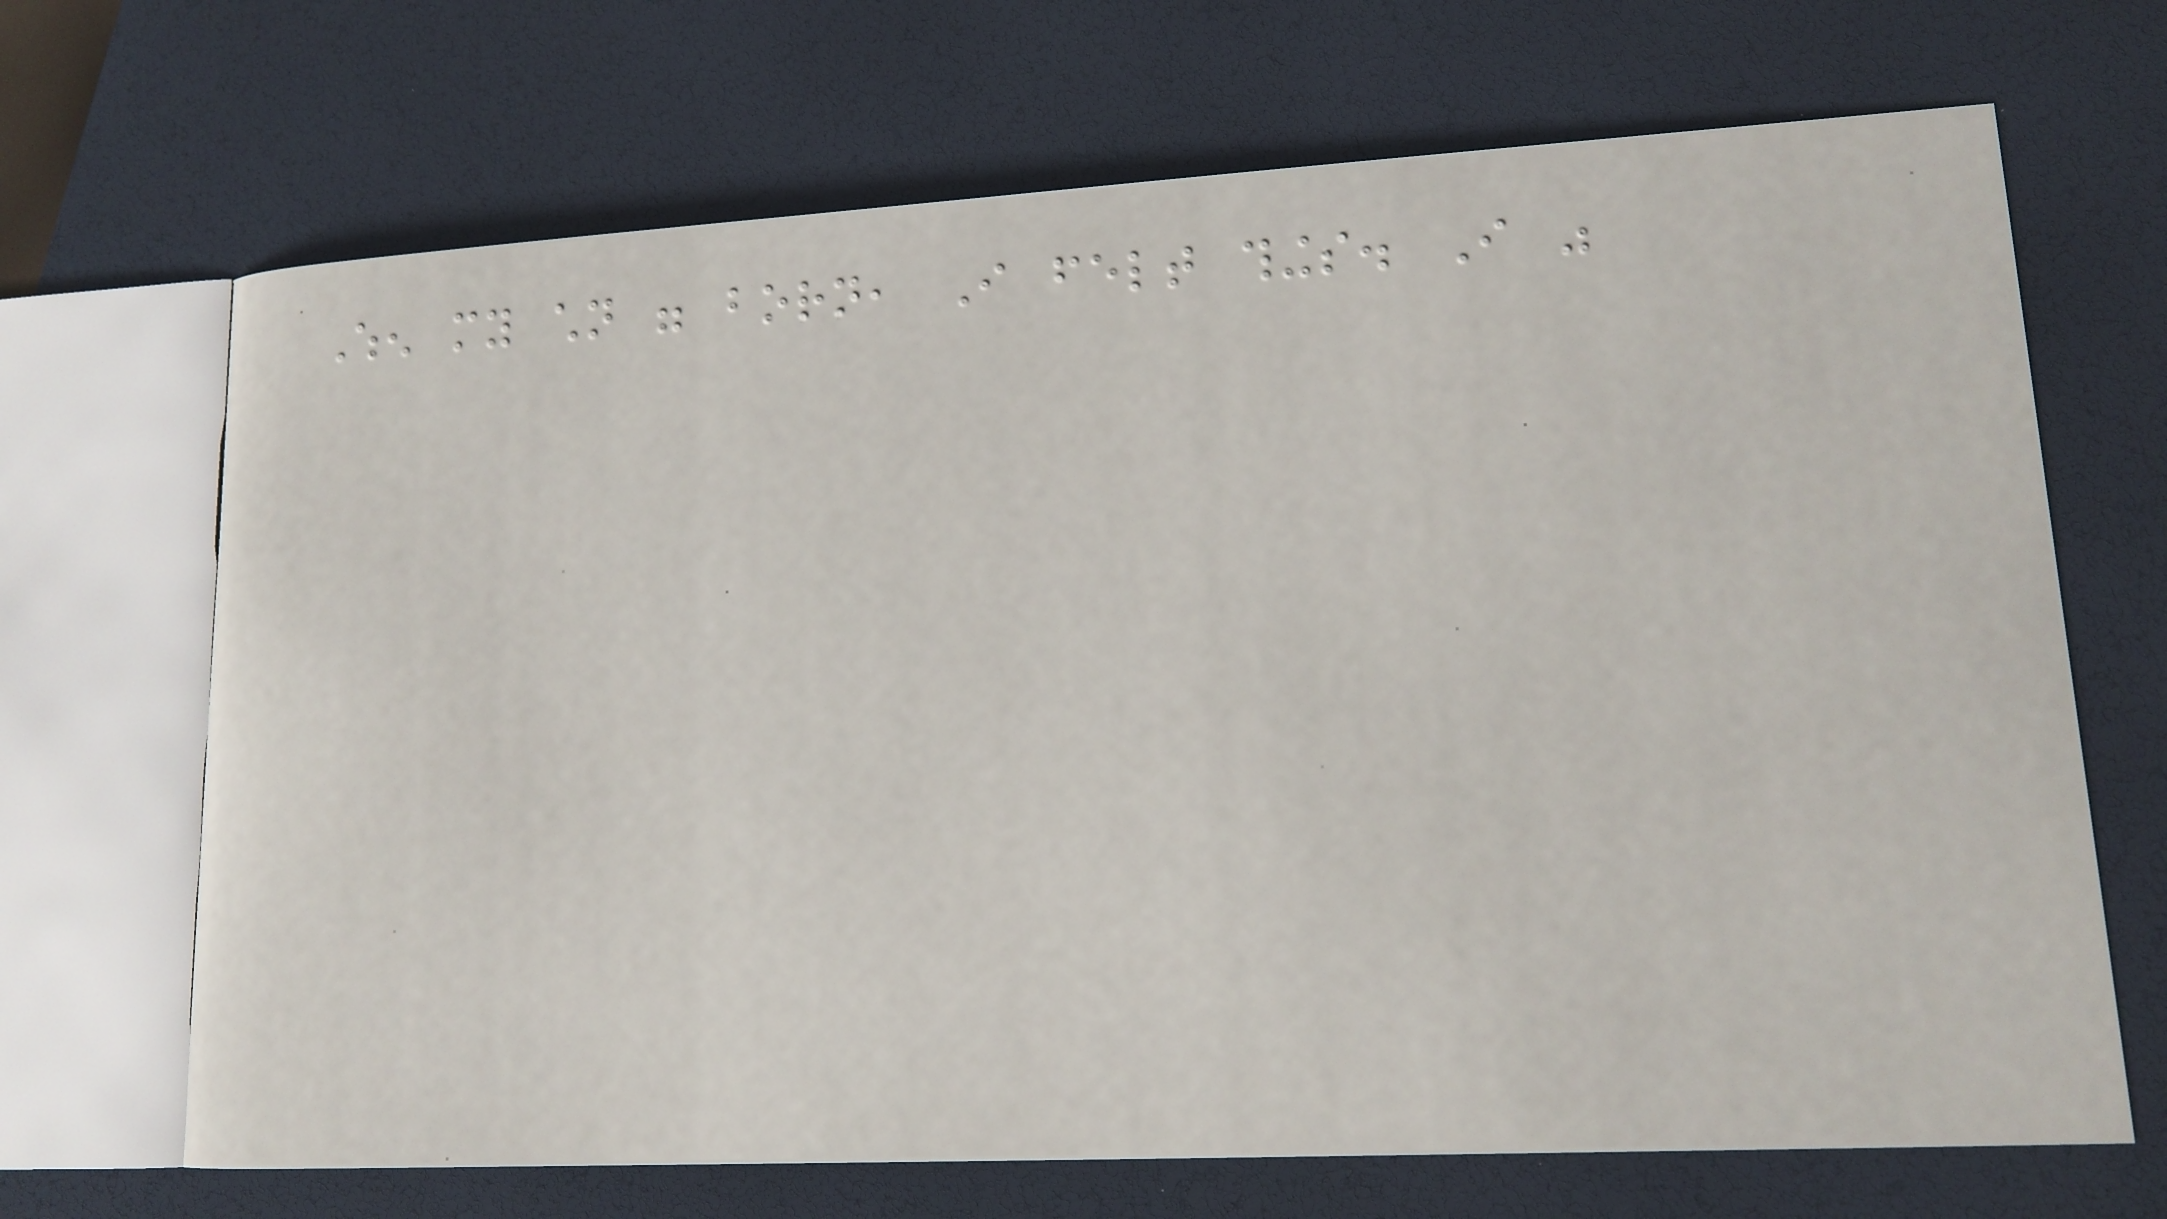When my children were born, I felt things. I was
